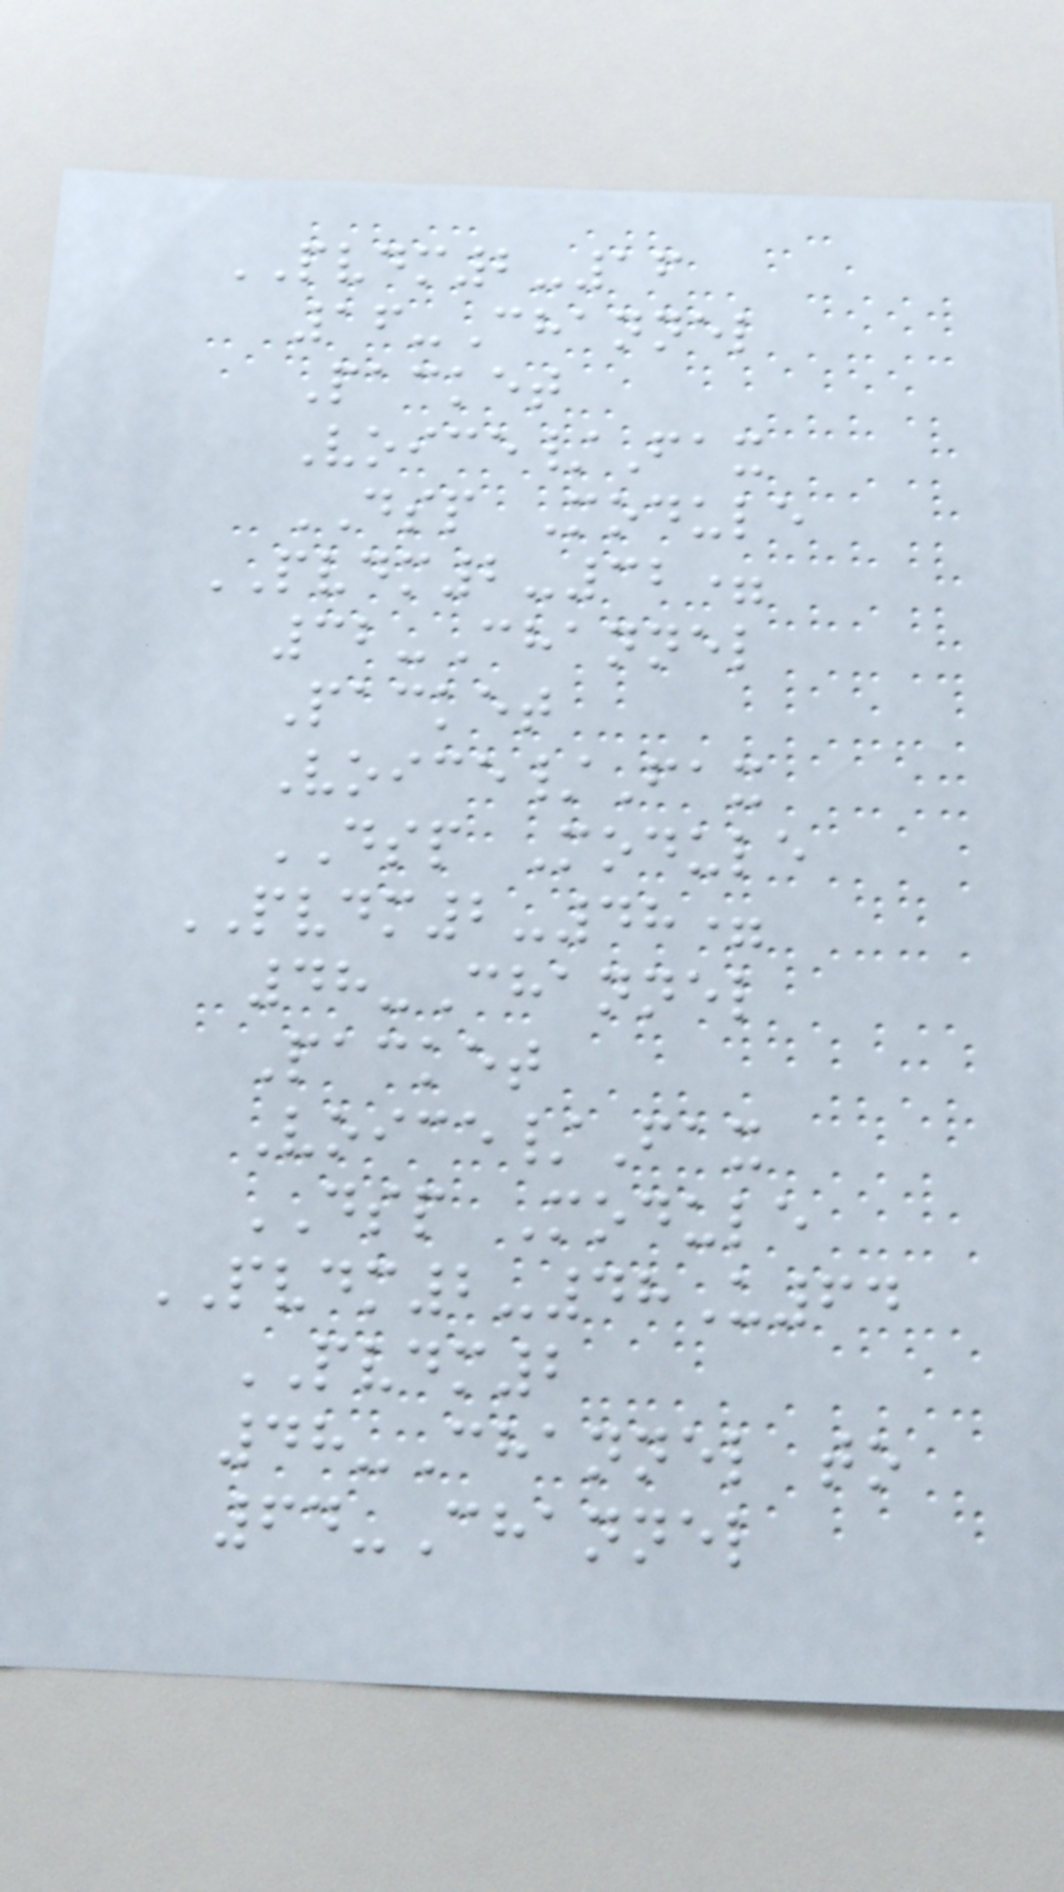PVDM2-16
16-Channel
Packet
Voice/Fax
DSP Module
PVDM2-32=
32-Channel
Packet
Voice/Fax
DSP Module
PVDM2-48=
48-Channel
Packet
Voice/Fax
DSP Module
PVDM2-48U64
PVDM2
48-Channel to
64-Channel
